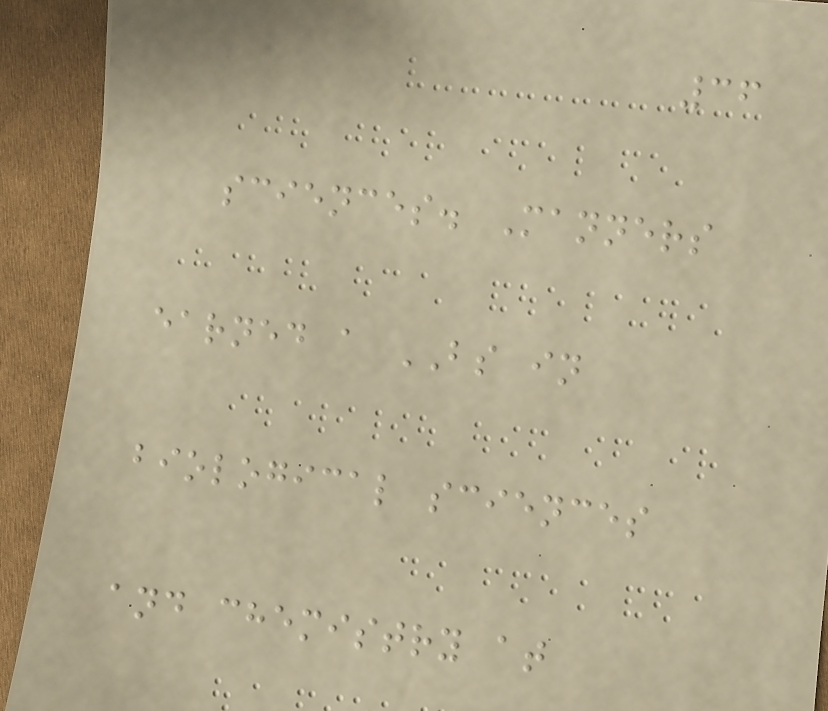36
sciences. Manners
earned a BS in
biological sciences
and chemistry at
